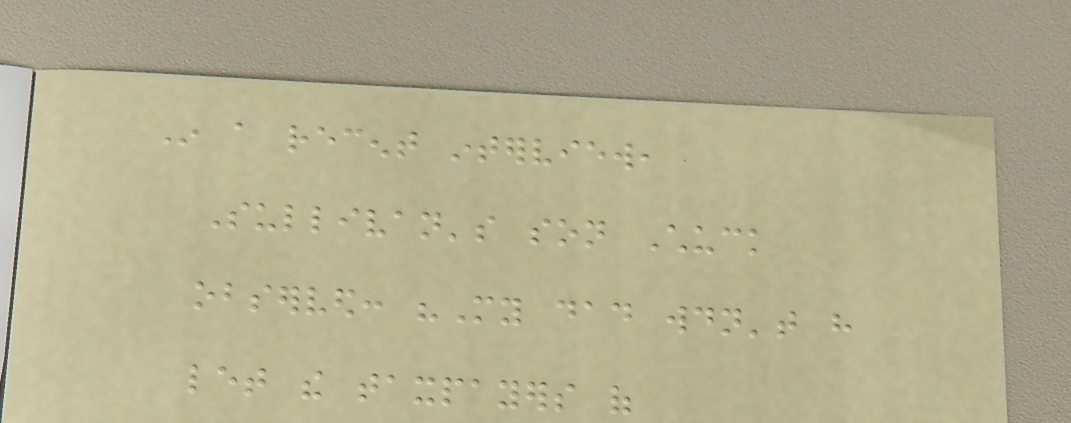In a recent interview,
Sullivan's son Chuck
observed: "My dad wouldn't have
let the taxpayers of
